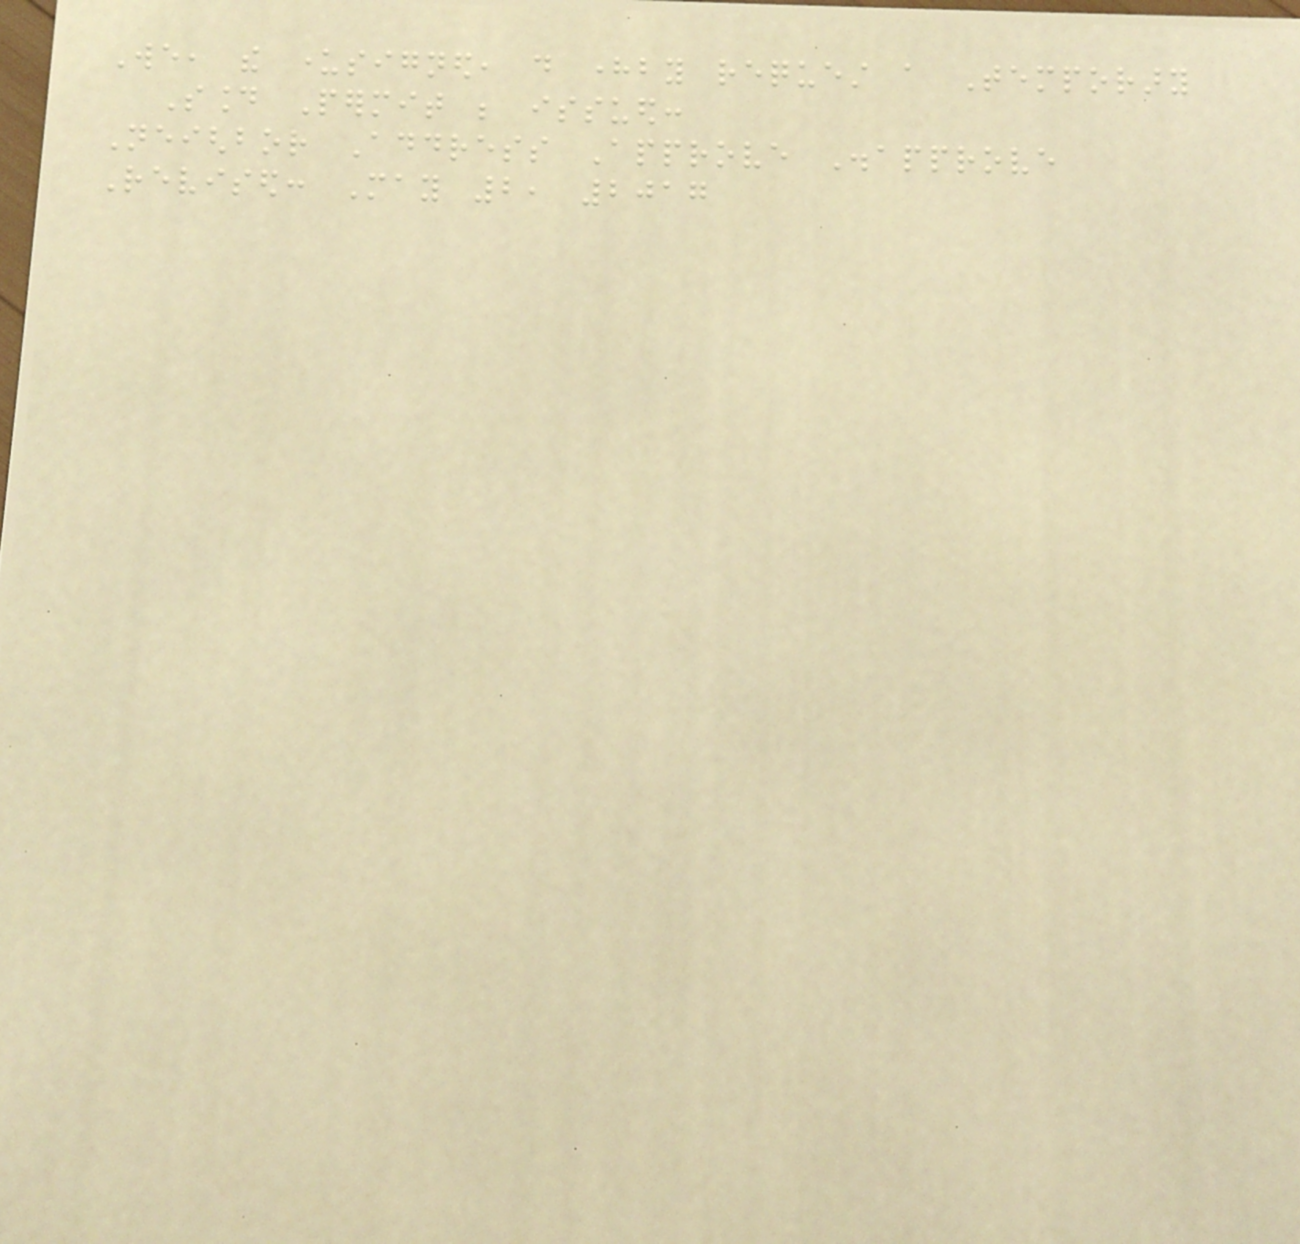We, the undersigned, do hereby request a Temporary
Sound Permit be issued:
Neighbor Address Approve Disapprove
Revised: May 2, 2017
